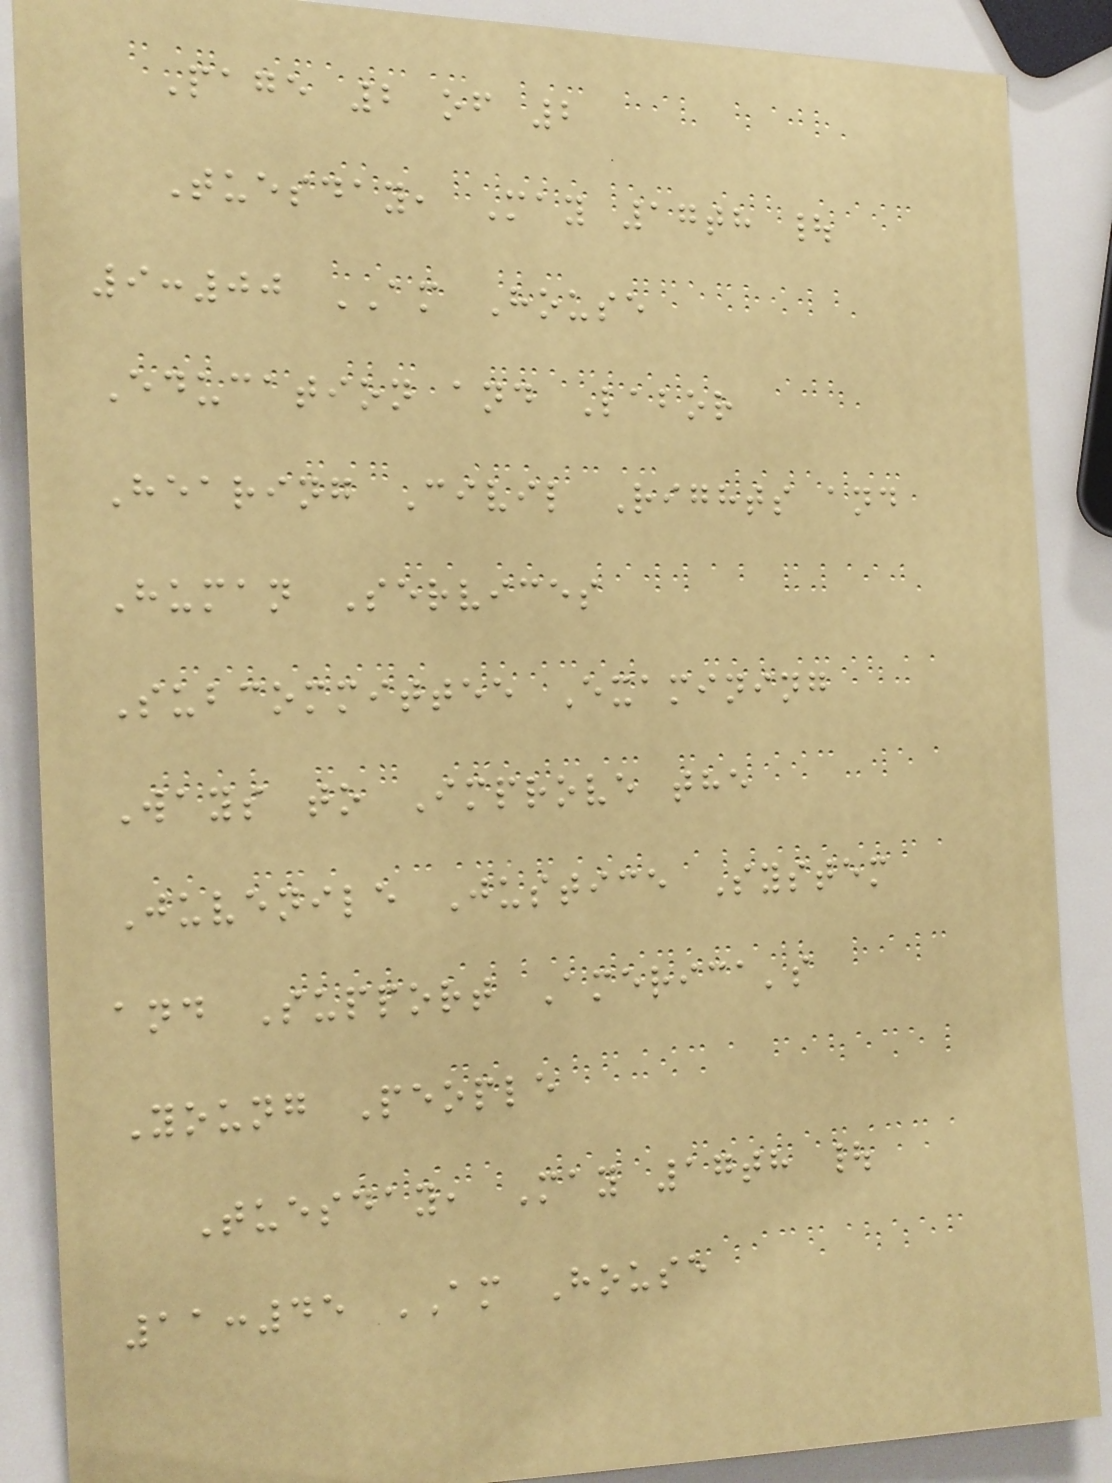Page 2 of 2
Tuesday, May 17th |
9:00 AM House
Education and Labor
Hearing Civil Rights and
Human Services
Subcommittee Examining
Ways to Improve the
Juvenile Justice System
and Support America's
Young People
Tuesday, May 17th |
11:45 AM House
